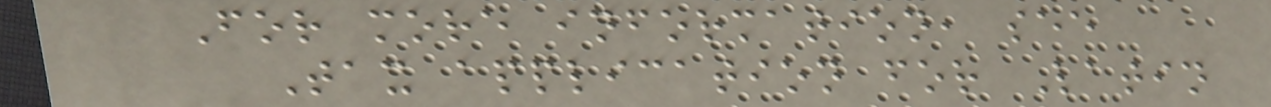For more information, see
Tax application for Latin
